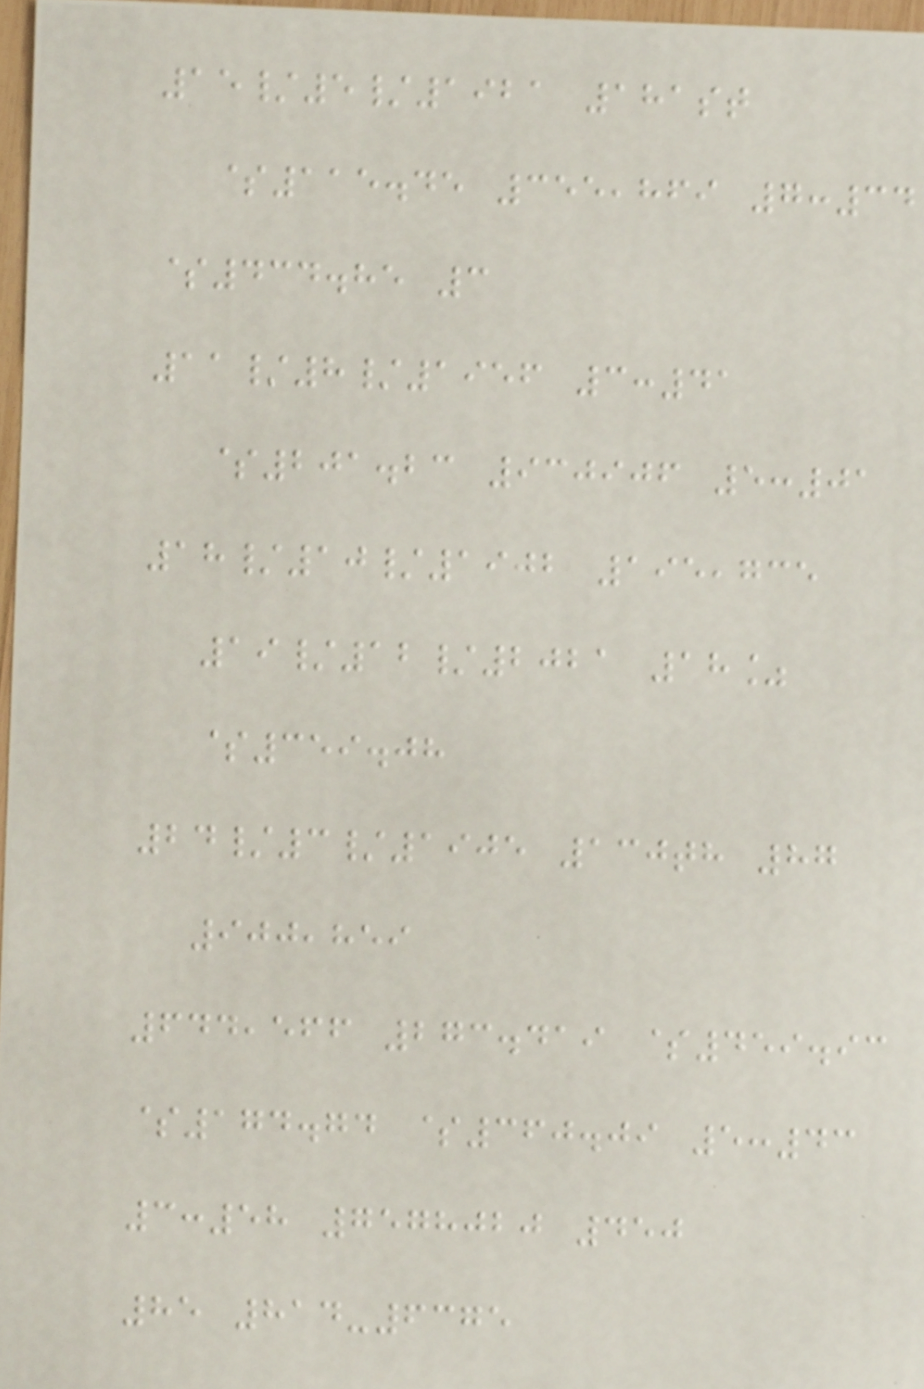15/5/1921 181st
$115.45 355,869 7:34
$434.85 3
11/8/1956 3:41
$201.23 930906 5:01
18/10/1902 195,735
19/12/2021 18%
$359.08
24/3/1905 130th 87
900,859
644,566 273.419 $459.93
$174.74 $360.09 5:43
3:58 7578020 450
85 814-6375
